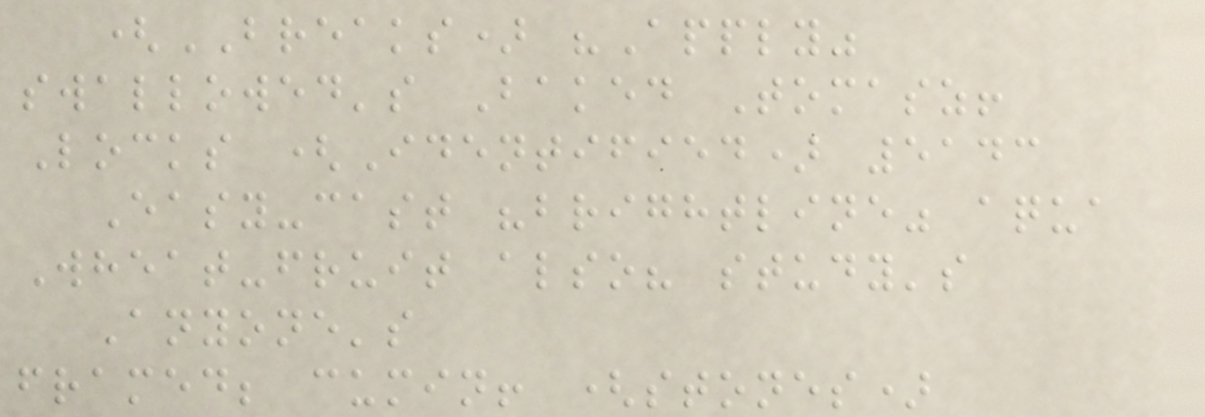(BREAKS) "Apply"
swallowed's Baked Tomasz!
Locks (Identified) 5143
Easy-cast "brightline" aqua
Wheat-fruit also? study's
Anyone's
framed; cumin! (stones)
